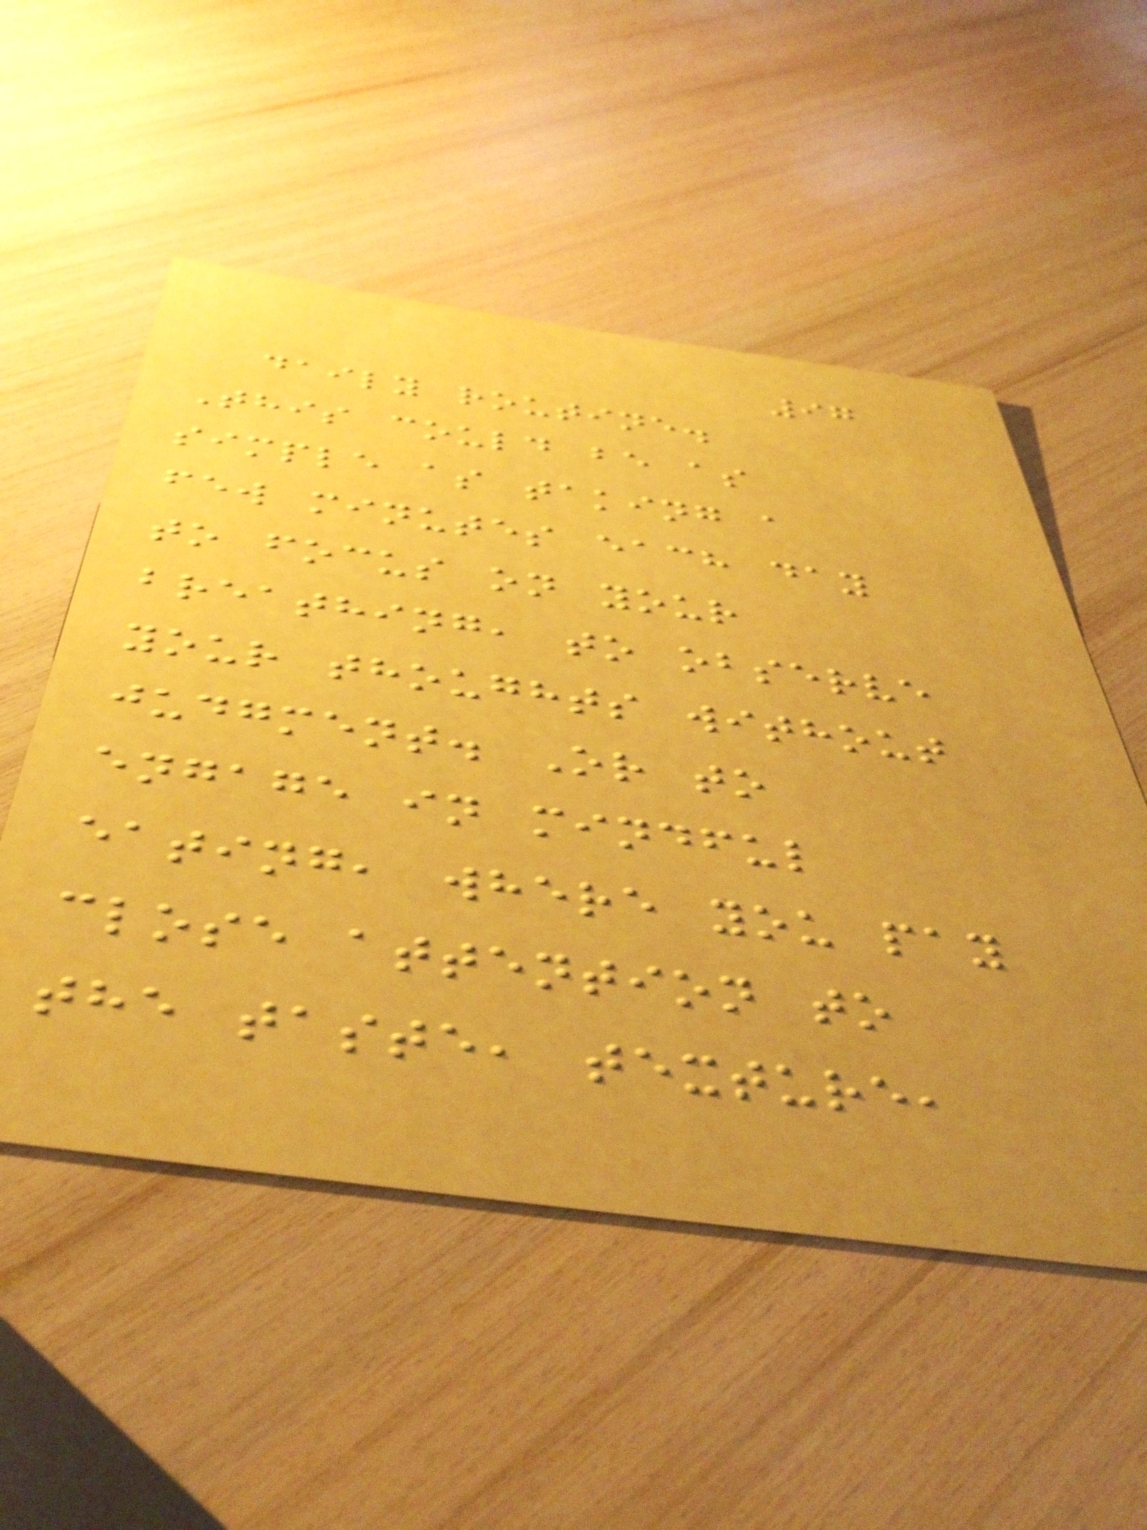97
daily routine.
This could be as
simple as taking a
few minutes each day
to focus on your
breathing, to observe
your thoughts without
judgment. Or to
engage in mindful
eating, where you pay
close attention to
the taste, texture,
